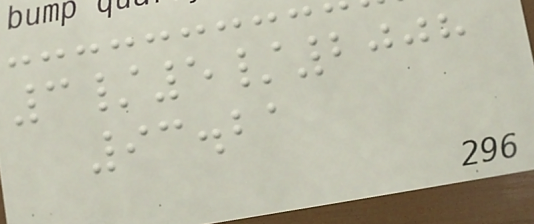3/5/2008
93.21
